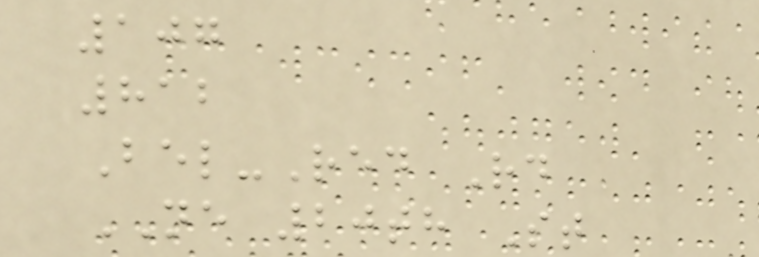107
812
Bel-Red Rd
NE 20th St
